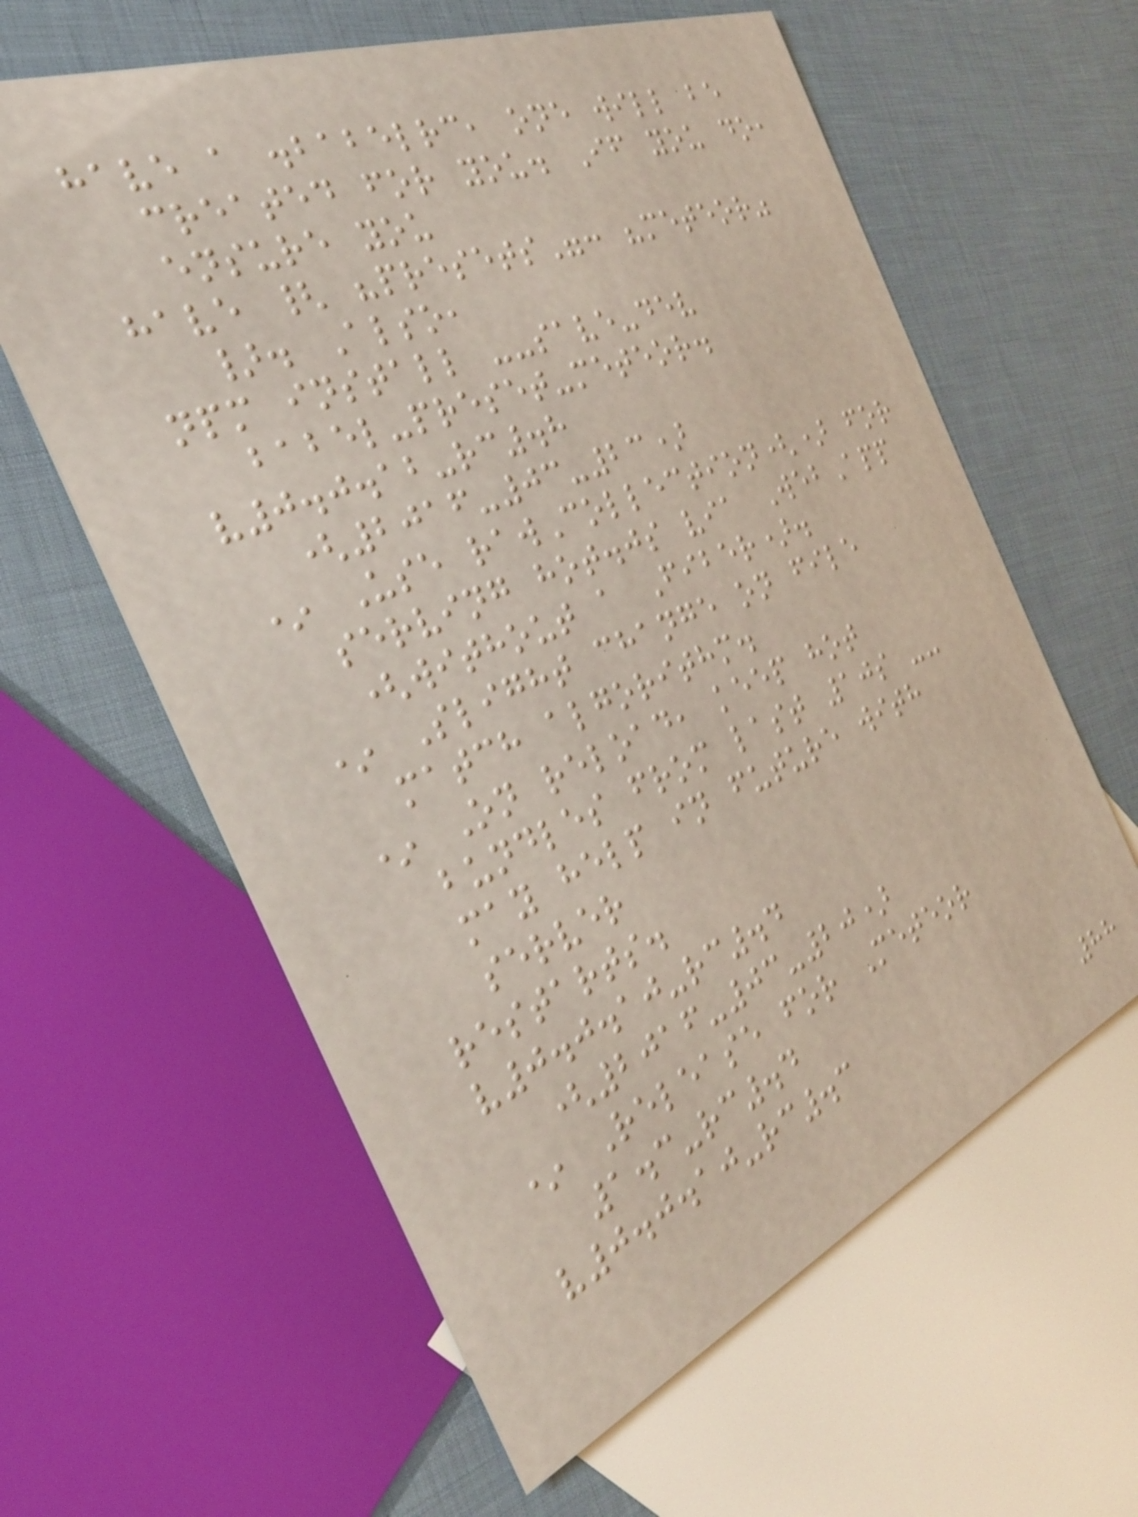have a .babelrc, one will be
created for you. If you do,
ensure you
have { "presets": "meteor"
}. Also,
npm install --save-dev
babel-preset-meteor.
v0.0.12-rc.8
(2016-03-23)
* Use rawCollection() for
serving hot.js via WebApp
(without a Fiber).
* Slight change on file
match algorithm.
* On reload, keep hot
bundles from last 10s --
may help in future with
server
restarts.
v0.0.10-rc.4
(2016-03-20)
* Release for Meteor
1.3-rc.4
v0.0.10-rc.3
88
